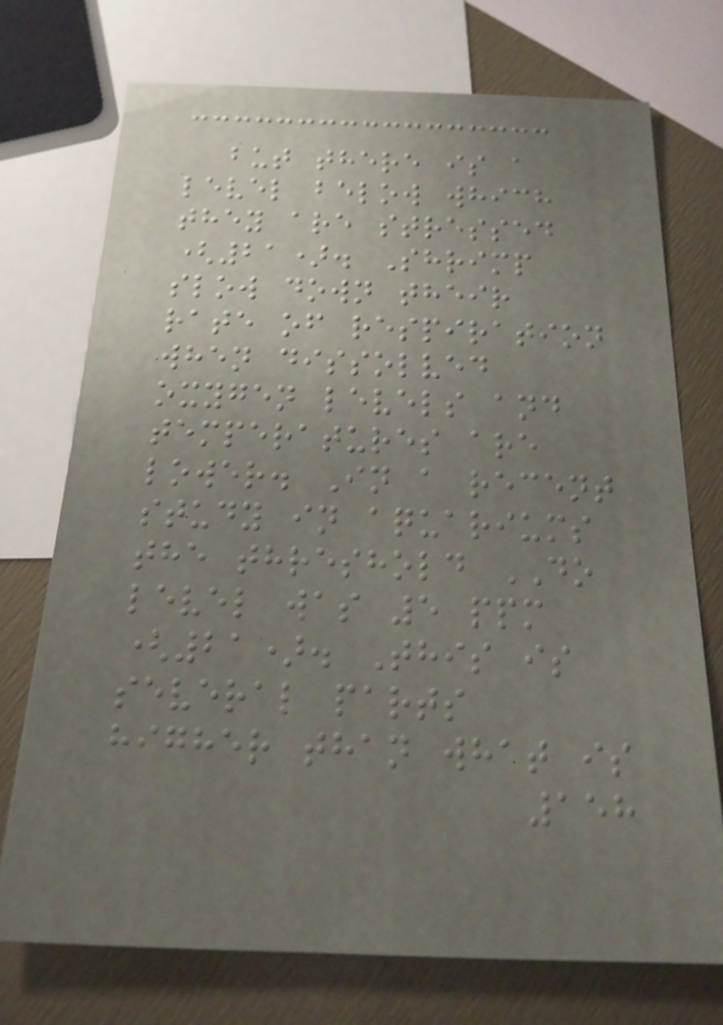but there is a
level below which
they are stressed
(21). Shrimp
slow down their
rate of respiration
when dissolved
oxygen levels and
temperatures are
lower. In a recent
study in aquariums
the threshold DO
level was 5 ppm
(21). This is
several parts
higher than what is
158
